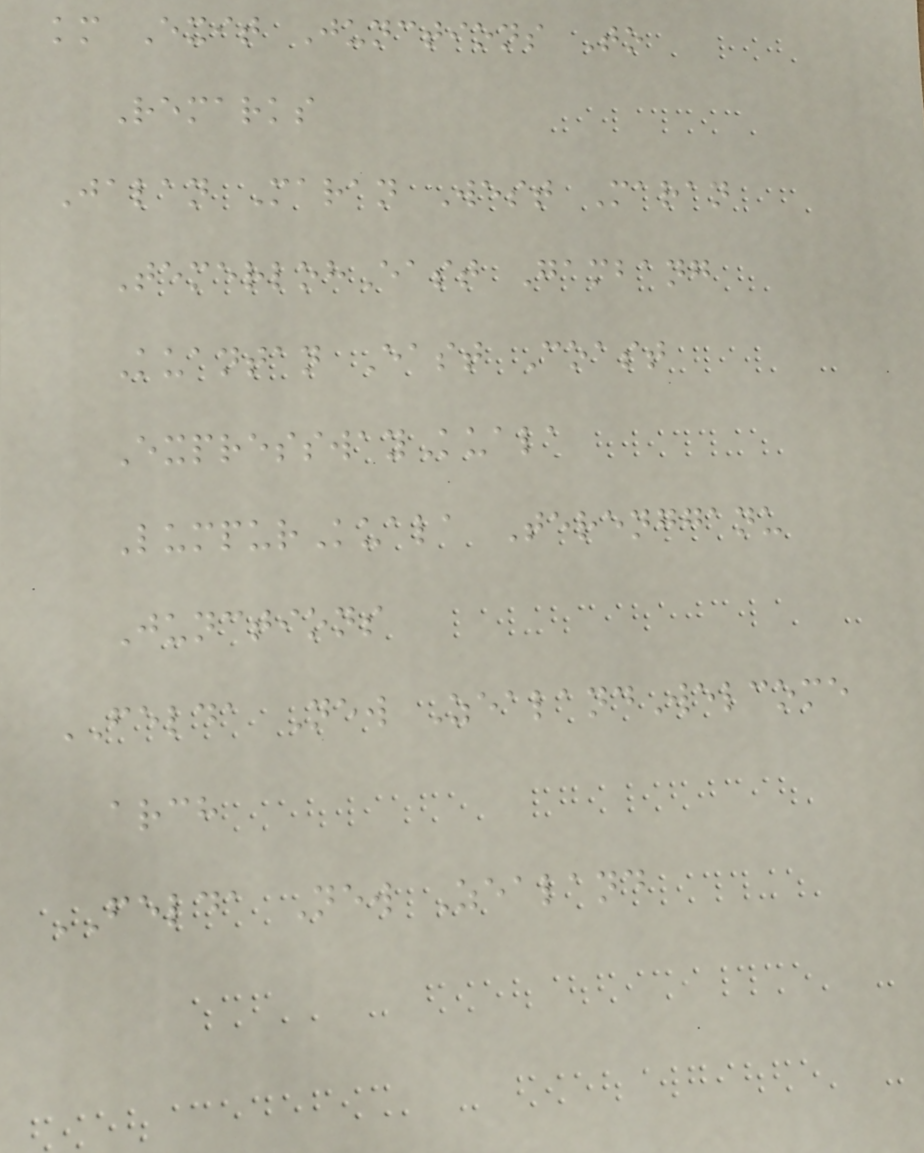km Exit Junctions To
Remarks
Jalan Maran West Maran
TemerlohEast Gambang
Kuantan East Coast
ExpresswayKuala
LumpurKuala Terengganu
Junctions
FELDA New ZealandWelcome
arch
FELDA New Zealand
